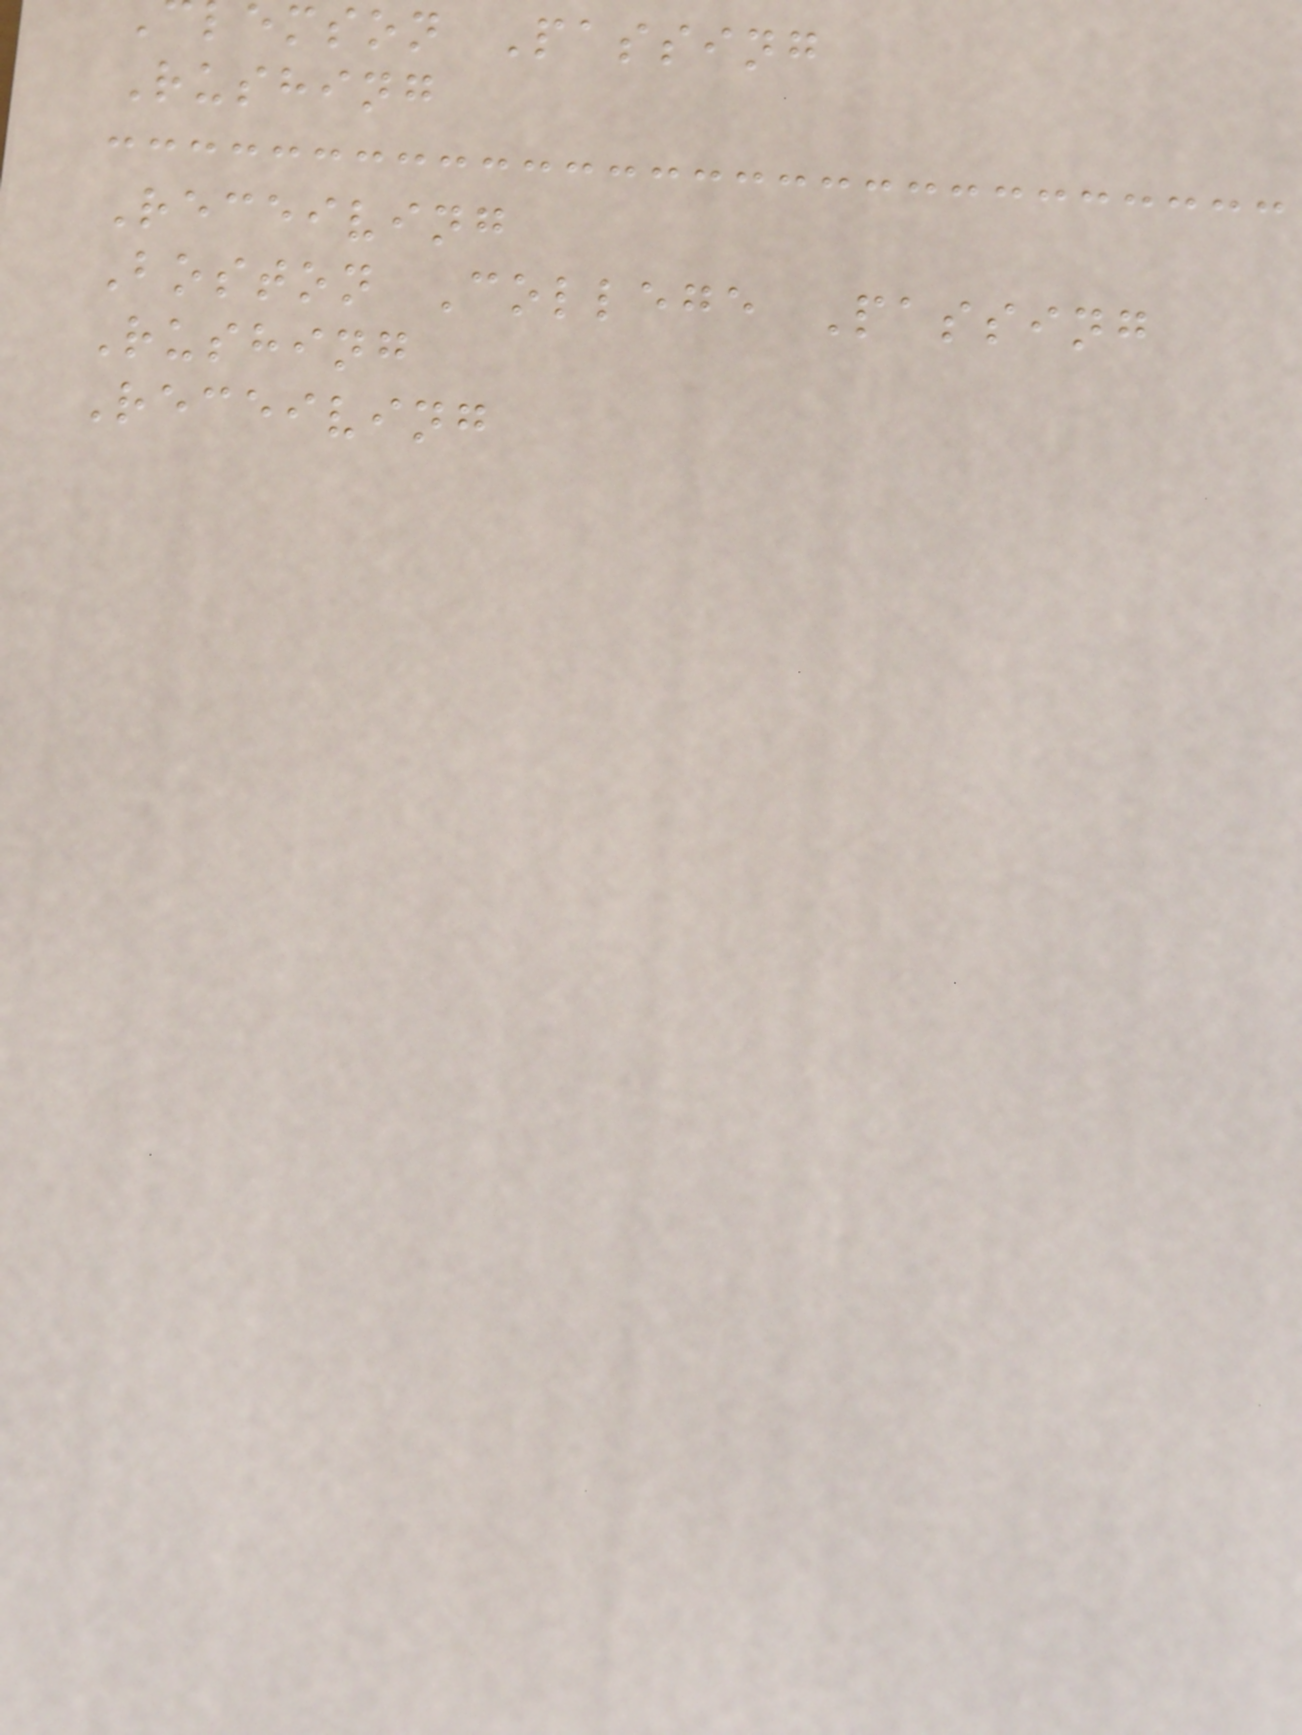emson Passing
Rushing
Receiving
Boston College Passing
Rushing
Receiving
